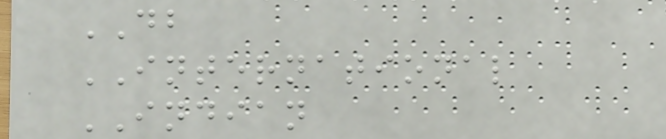DB
INTERNATIONAL
INDIAN
